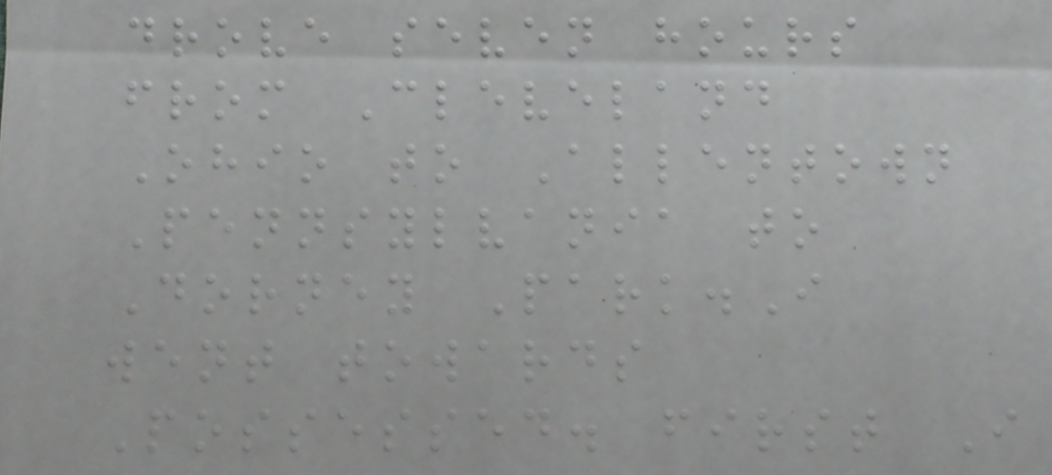drove seven hours
from Cleveland
Ohio to Allentown
Pennsylvania to
Dorney Park.I
went towards
Possessed. first I
